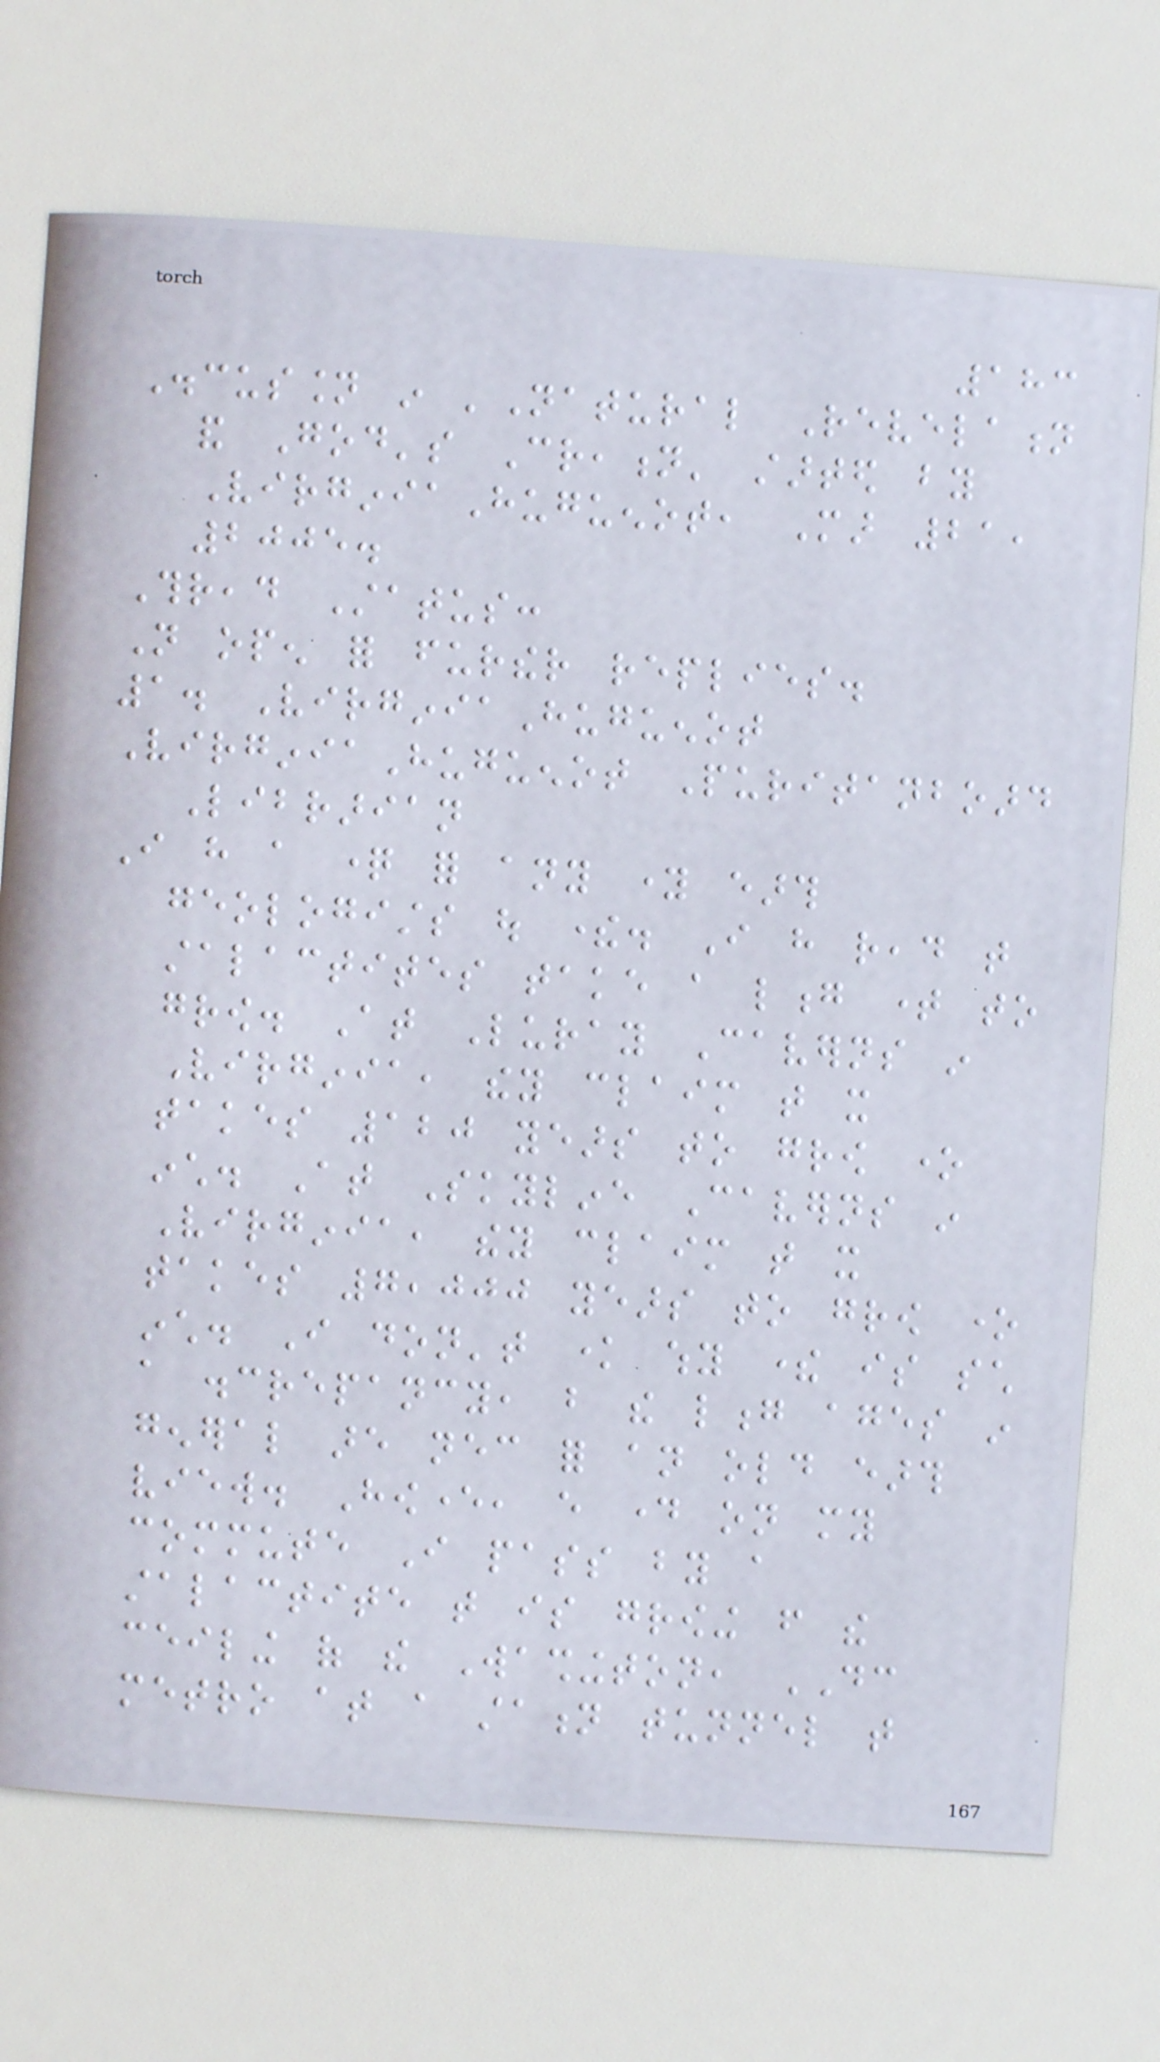183
Discussion in 'Natural Revelation
and God's Creation' started by
VirginiaHuguenot, Mar 21,
2005.
Thread Status:
Not open for further replies.
1. VirginiaHuguenot
VirginiaHuguenot Puritanboard
Librarian
I have a question for any young earth
geologists out there. I have read that
stalactites take a long time to
grow. At Luray Caverns in
Virginia, they claim that it
takes 120 years to grow one
inch. At Skyline Caverns in
Virginia, they claim that it
takes 7,000 years to grow one
inch. I don't know why there is such
a discrepancy, but the long ages in
general are necessary for an old earth
view. However, every day on my
commute I pass by a
stalactite that is growing from the
ceiling of the Washington, DC
metro at a station tunnel that
